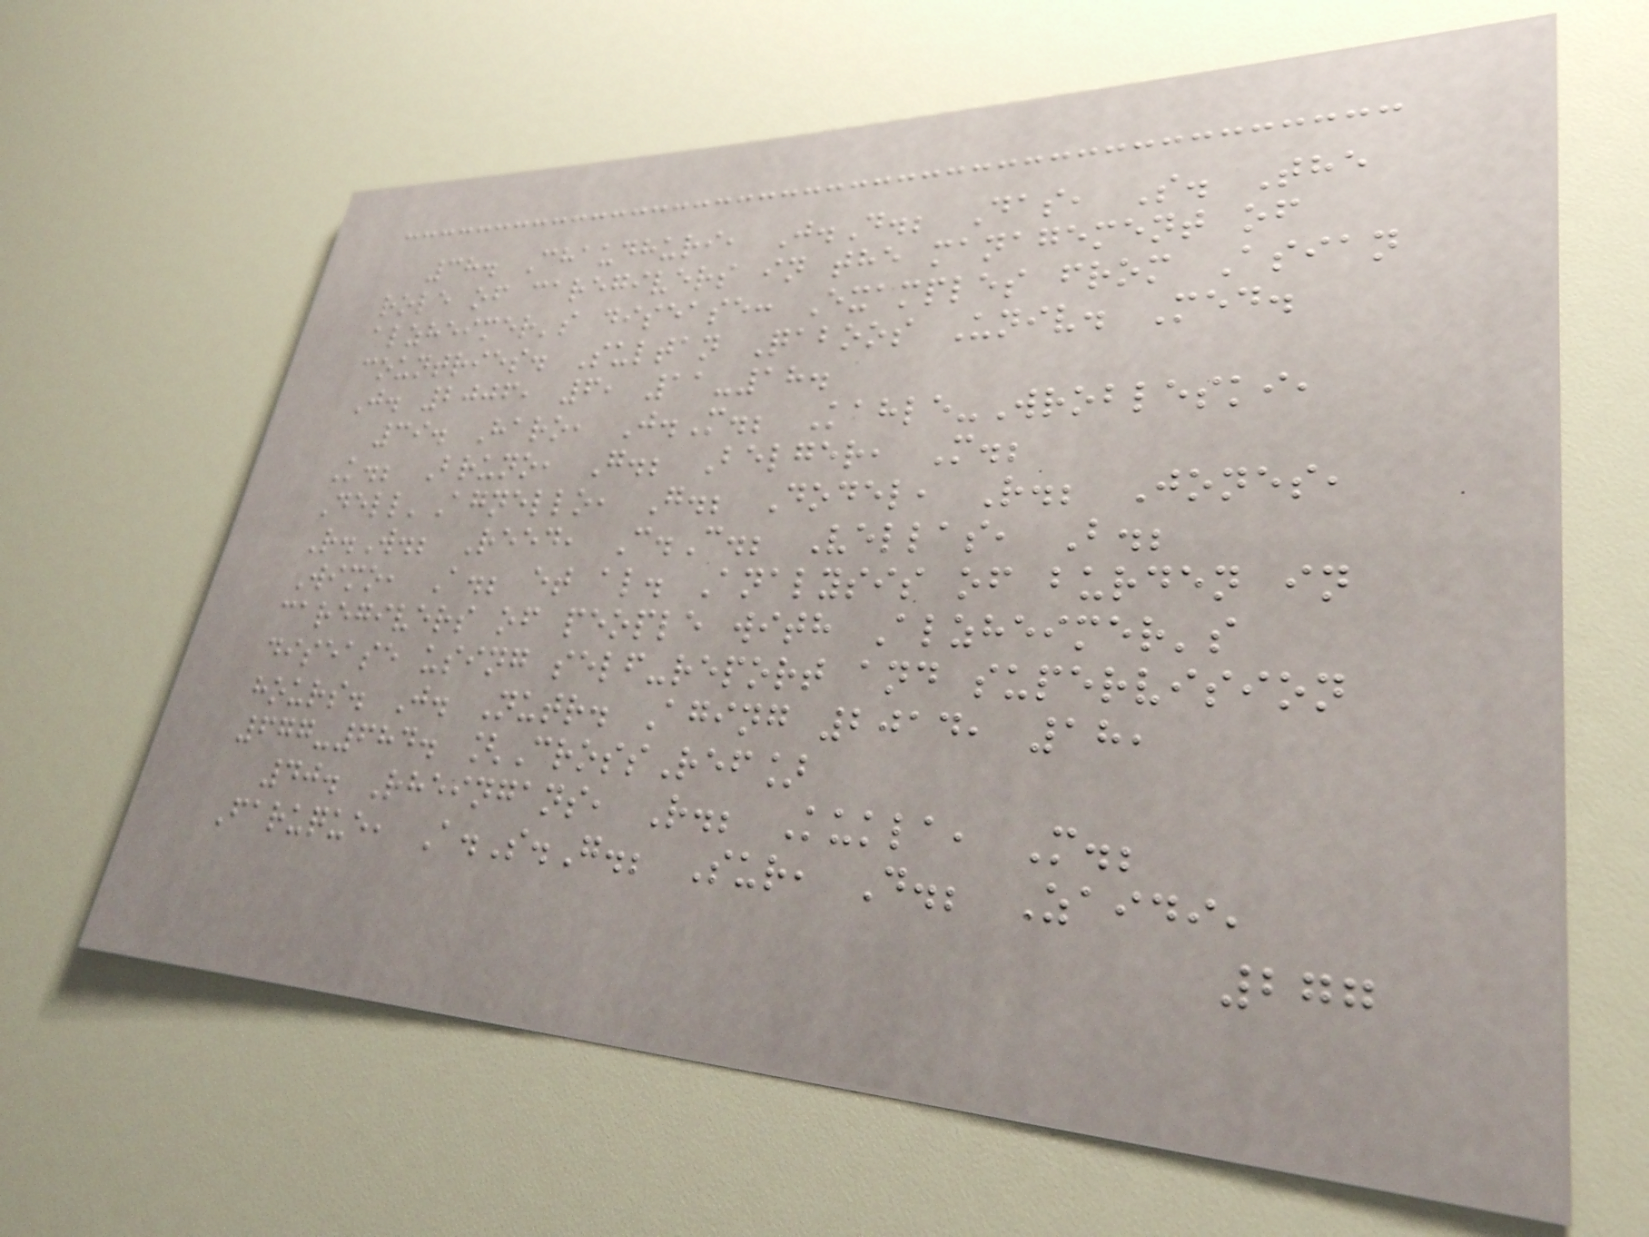38. Chaudhuri, J.D.; Das, S. The
role of caregivers in the management of
alzheimer's disease: Examples from Asian
countries. Sultan Qaboos Univ. Med.
J. 2006, 6, 11-18.
39. Haro, J.M.; Kahle-Wrobleski,
K.; Bruno, G.; Belger, M.;
Dell'Agnello, G.; Dodel, R.; Jones,
R.W.; Reed, C.C.; Vellas, B.;
Wimo, A.; et al. Analysis of burden in
caregivers of people with Alzheimer's
disease using self-report and supervision
hours. J. Nutr. Aging 2014, 18,
677-684. [CrossRef]
40. Rheingans, R.; Kukla, M.;
Faruque, A.S.G.; Sur, D.; Zaidi,
277
